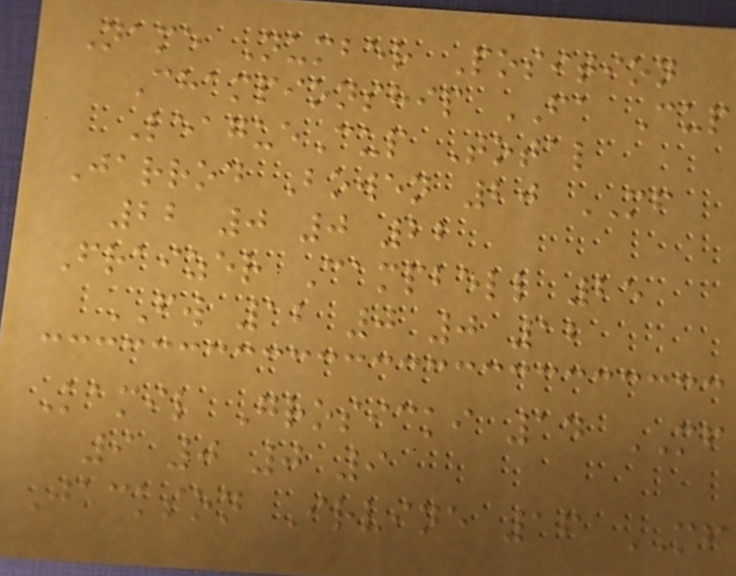Name Number Position
Championship FA Cup
LeagueCup Total
Jarrod Bowen 20 MF
22 0 0 22
Fraizer Campbell 25
FW 12 0 0 12
Kamil Grosicki 14 MF
9 0 0 9
Jackson Irvine 16 MF
